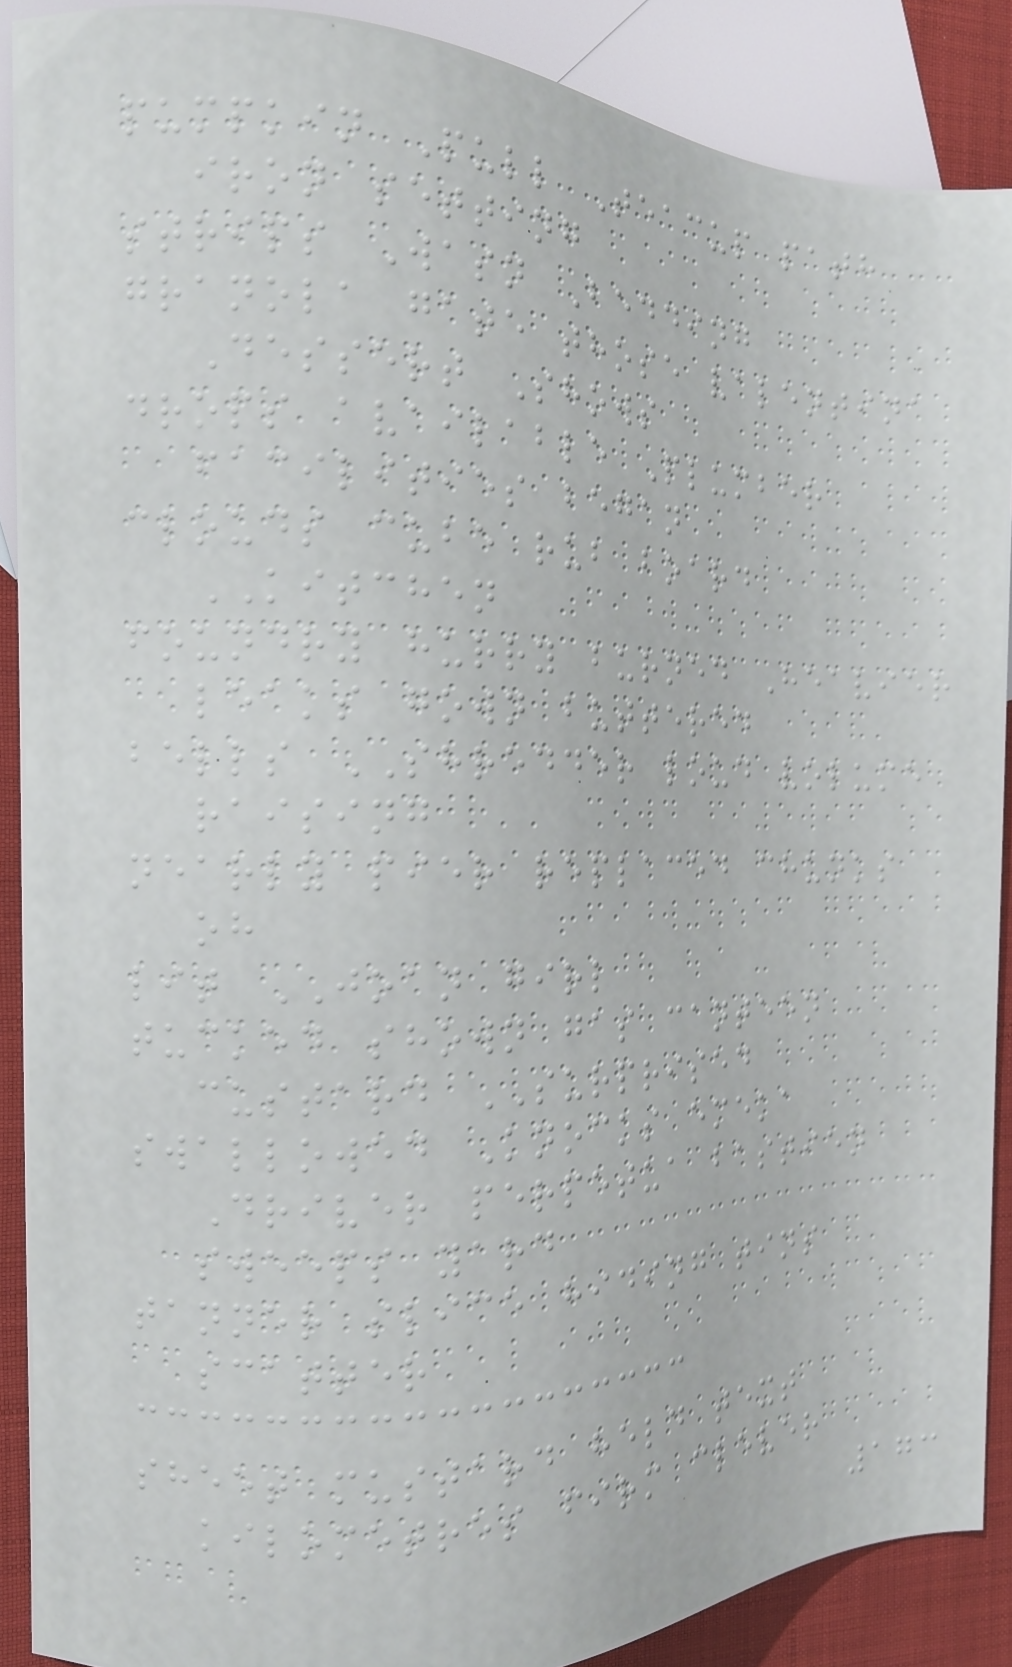pumpkin Pull Teacup path
iron setting
strips Wasn Bedding
granola gate those valentina
Dessert Shows
drops available Plumber
facilities began
clouds cube rub board
KITCHEN
foundry hurry burned Heavier
leaks gown buttered
bells SHREDDER loud volume
raising
nearly pier replaced chunks
oh
lit JOAN girl
tucked shown gas canteen
custard SURPRISED
swallowed Knocks emeka
Driver perpetua bastien
sweeps yard
tanner slice hiding tins
scatter
sheet mustard held text
kilometres firm clever
173
